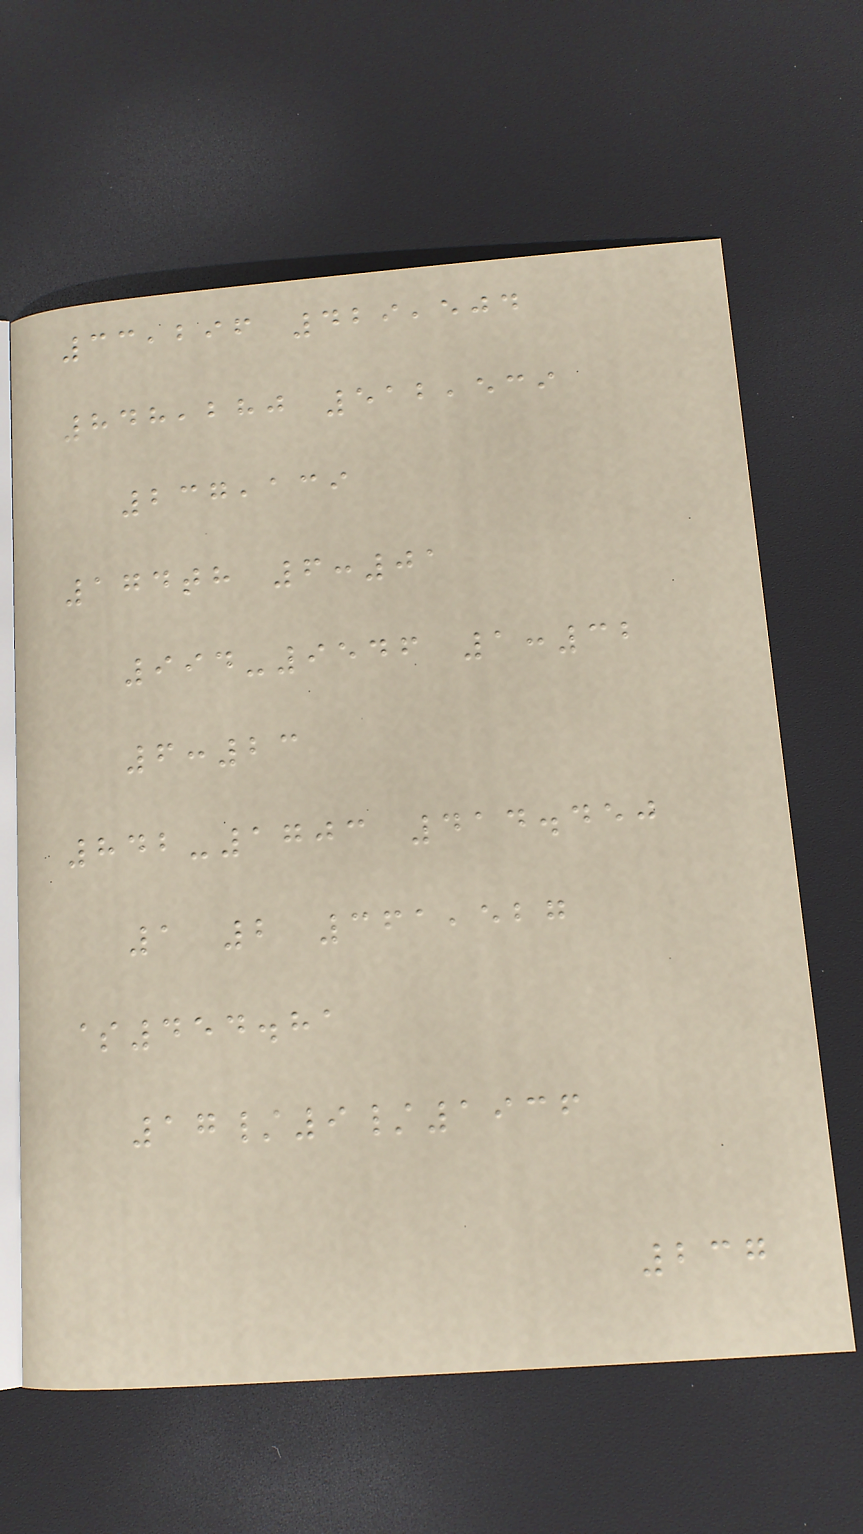33,296 429,504
848,280 512,539
237,139
174th 6:01
994-9546 1:32
6:23
842-1703 414.450
1 2 361,527
$454.81
17/9/1936
237
